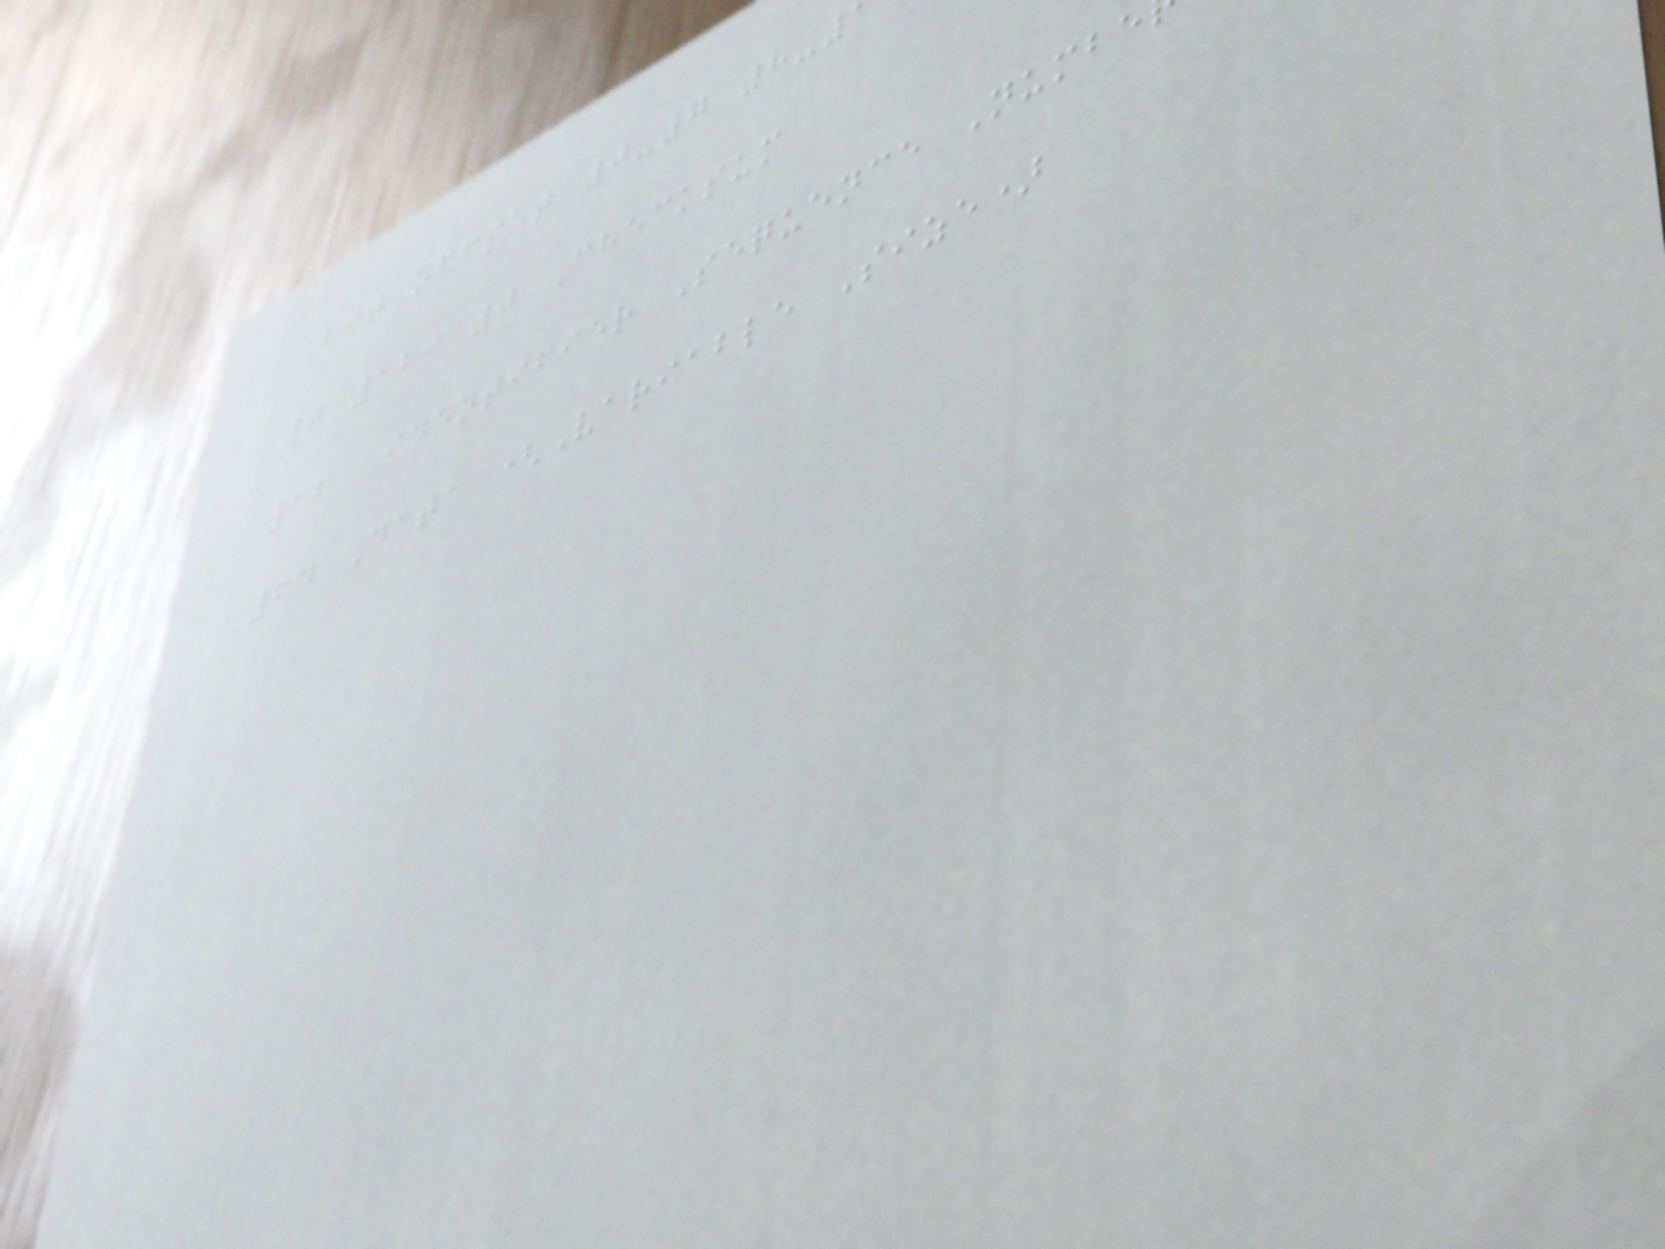Bit offset 0-7 8-
0 129 0 Checksum
32 Identifier Sequence Numbe
64 Data (Variable Size)
